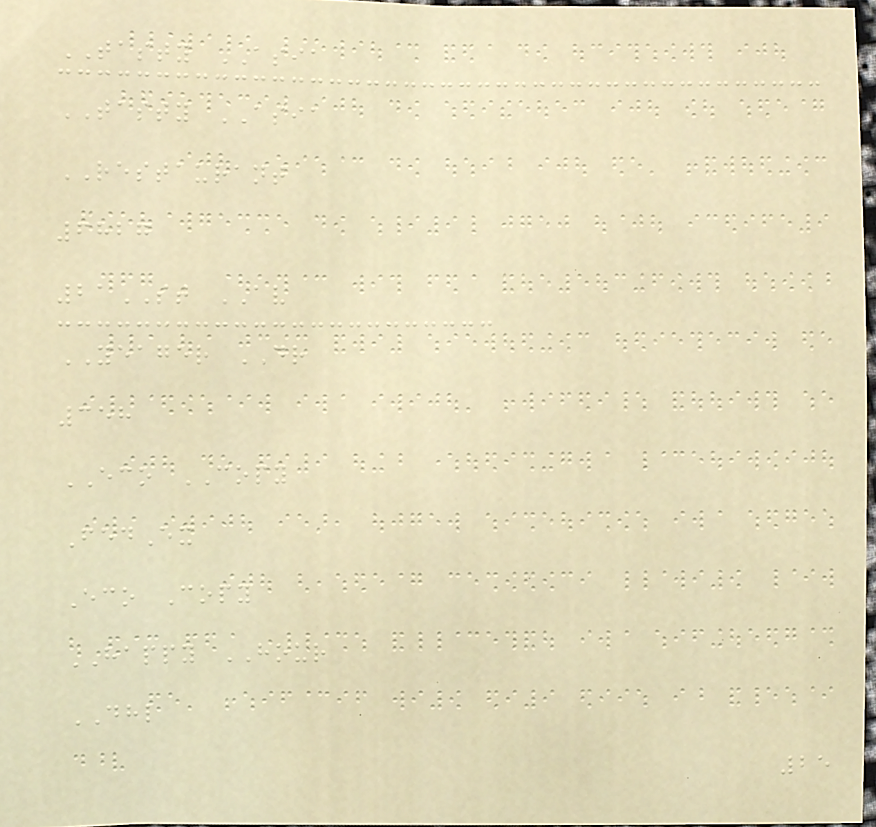TASTY ASIA
TASTY ASIA
RESTAURANT
6827
21ST AV
YEAGER DR
358
ECO COPY
FedEx
Eco Copy
HAPPY HOUR
DHL
25
